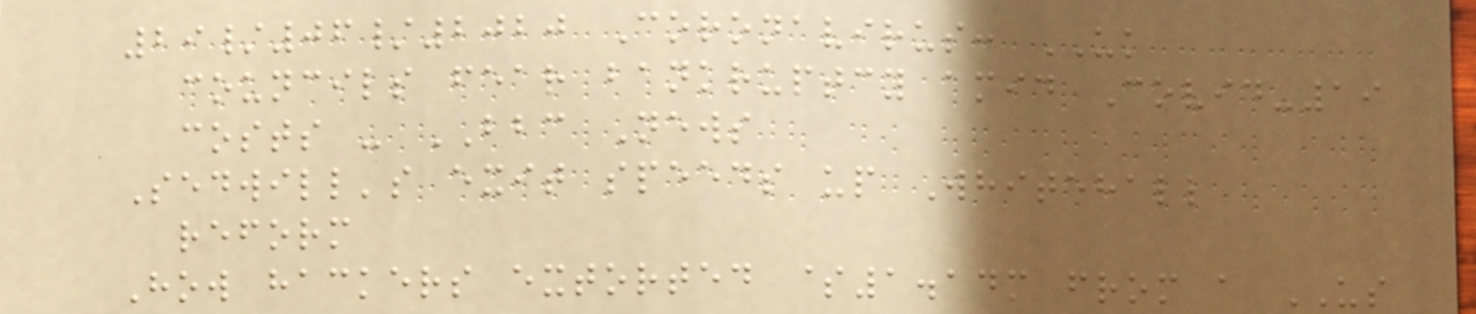29/06/2020 Coronavirus: UK
councils fear bankruptcy amid Covid-19
costs - BBC News
Sedwill's exit speeds up Whitehall
reform
How hackers extorted $1.14m from a US
